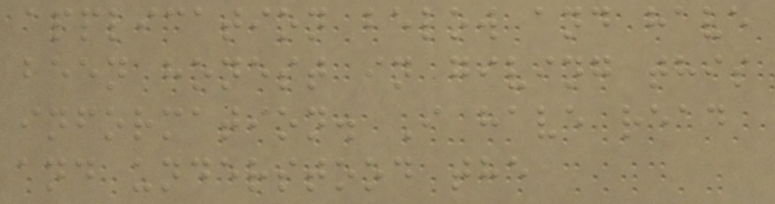application below and have
been honest in giving this
information. I have read
and understood the
